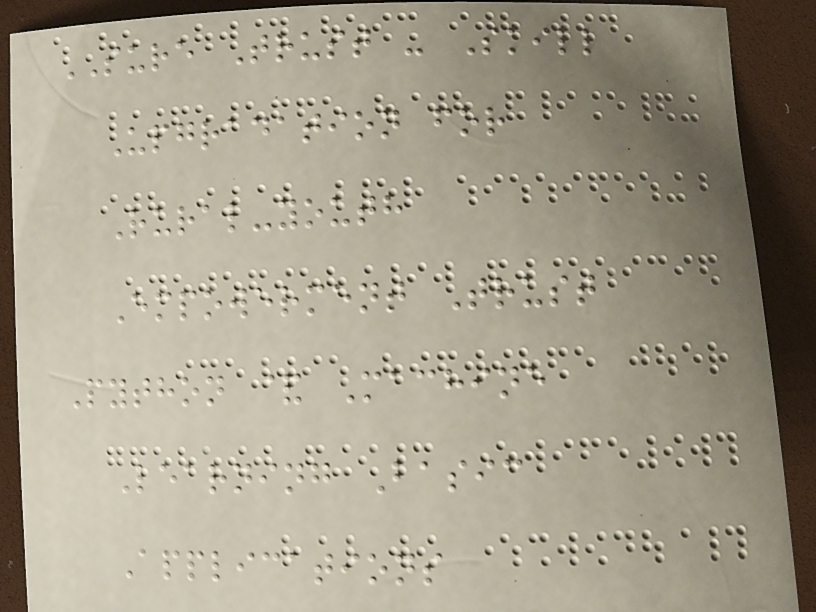SURE Trust - Skill
Upgradation for
Rural-youth
Empowerment Trust
Python & Machine
Learning Basic
Applications
